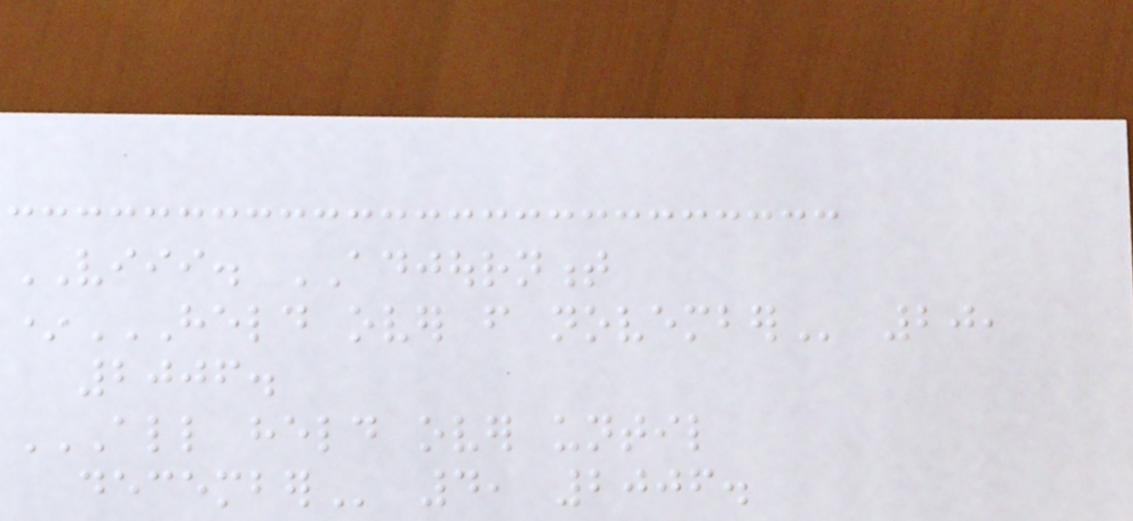VIII. ADJOURNMENT
*HELD OVER FROM NOVEMBER 20,
2006.
ALL HELD OVER UNTIL
DECEMBER 4, 2006.
